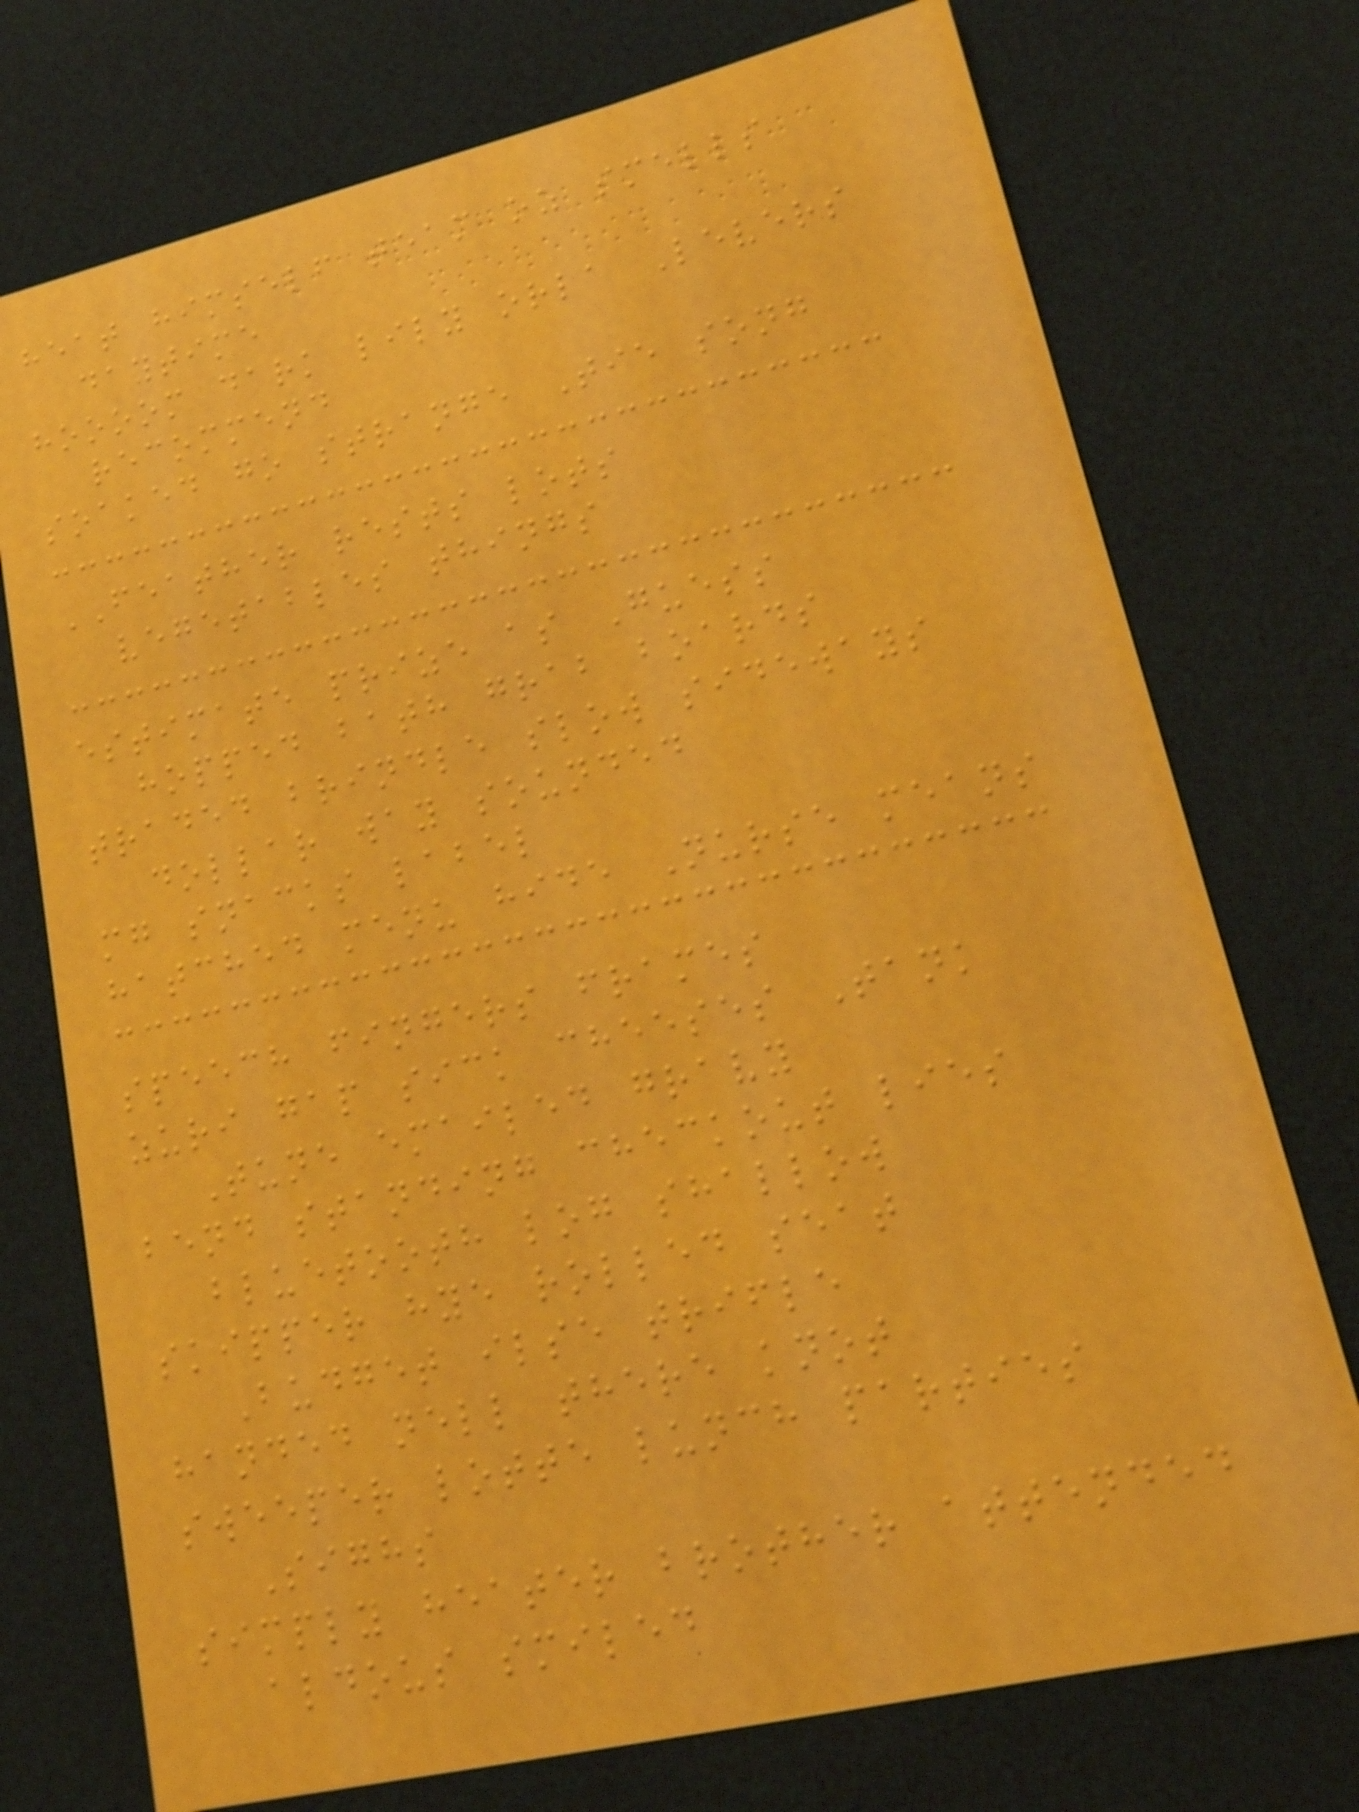heat himself team oz smells
daytime
hoooom dark lily orla Levers
recommend
soaked go strange Tie song
FEATHER rests lots
vegetables things
estimate prize as Guess
hopped bath grab boards
traded brindle slow sideways
dollar way sounded
mg snacks label
hatched menu hide Nurse means
speech fingers frames
zuri gap sick cheeses Tank
Tune emailed gravy
bend standing checkout lies
bluetooth log shallow
skipper hye rolled seat
Budget ilse trifle
handed nell there knot
sweeper lotte lunch parties
Sighs
simply heater brother attended
aldous smiled
